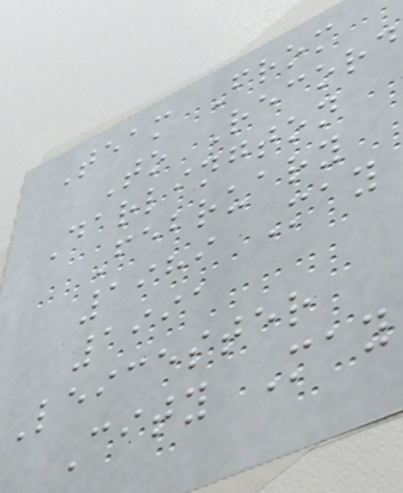Team From
To Record
Darlington
February
1989 May
1991
Leicester
City May
